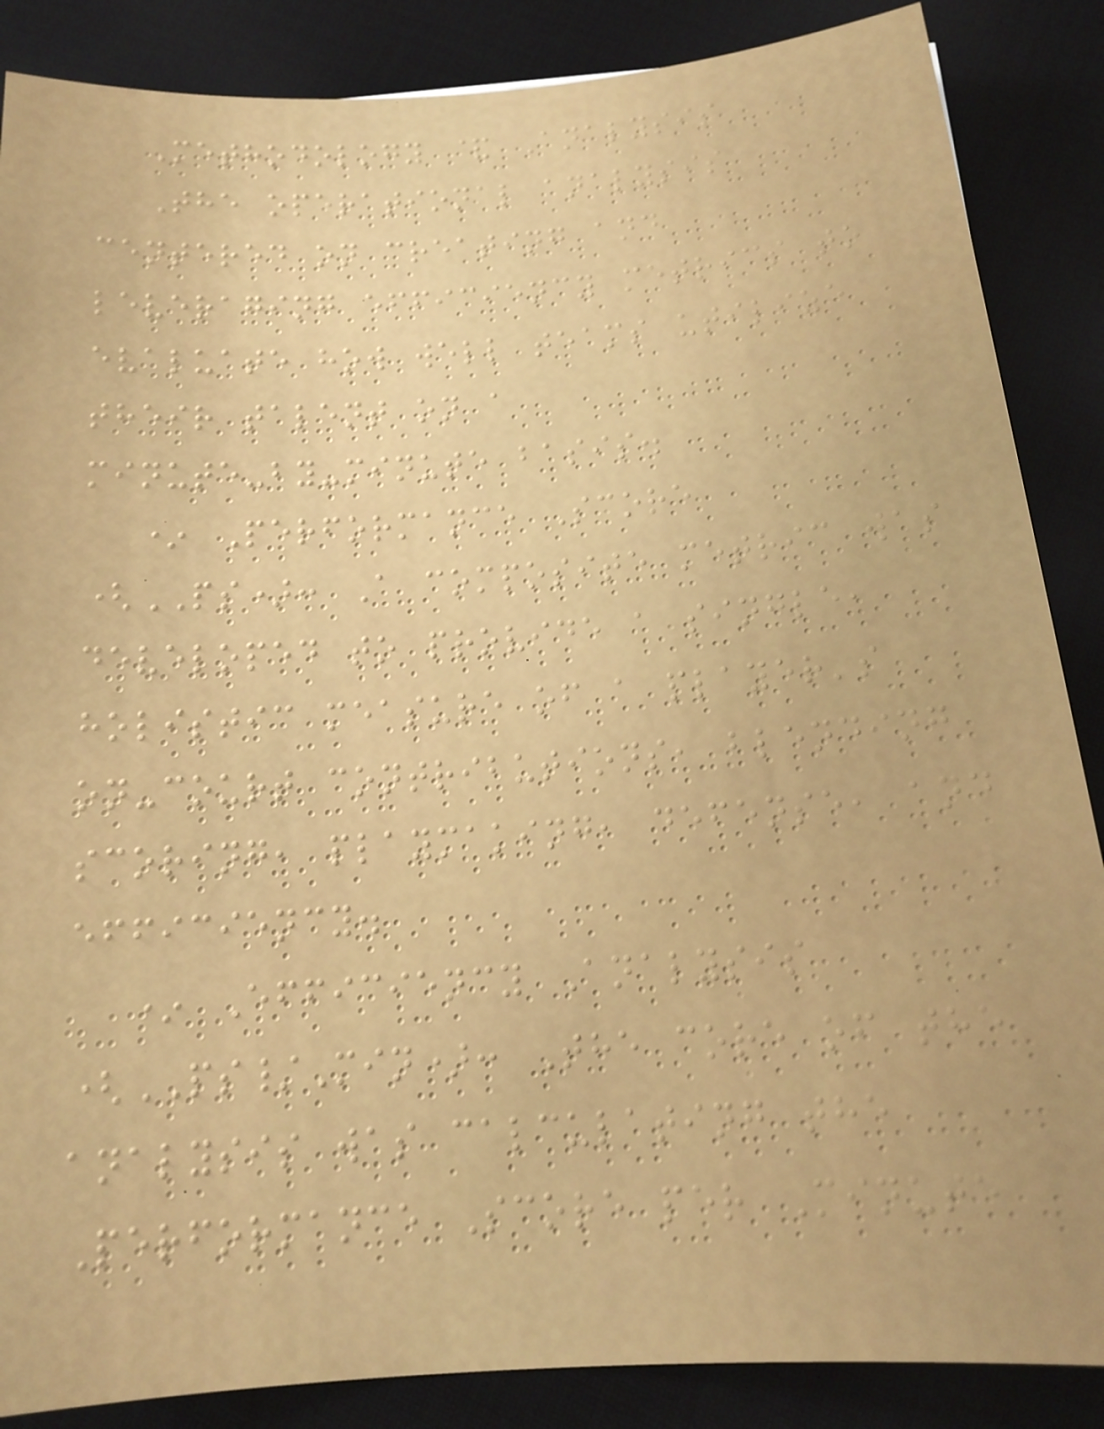Methodology & Analysis
The operational analysis
centered on creating and
leveraging efficiency metrics to
evaluate how well teams utilize
their talent on a
minute-by-minute basis.
* Performance Score
(PS): A composite metric was
developed to provide a single,
holistic measure of a player's
on-court contributions, blending
scoring, playmaking, defense, and
efficiency.
* Efficiency Analysis
(PS/Min): The core of the
analysis was calculating the
Performance Score per Minute
